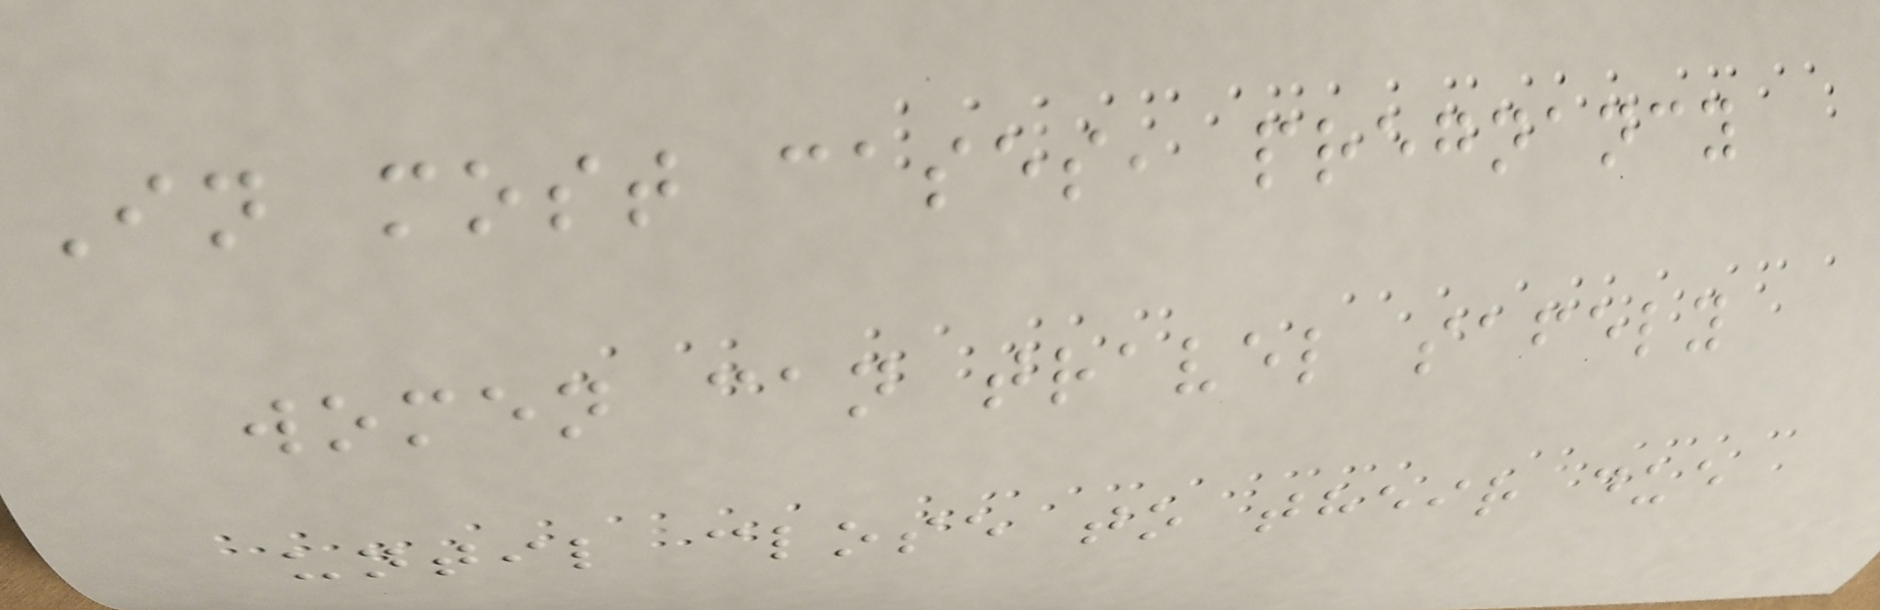In most cases, pregnancy
women can travel safely
until close to their due
